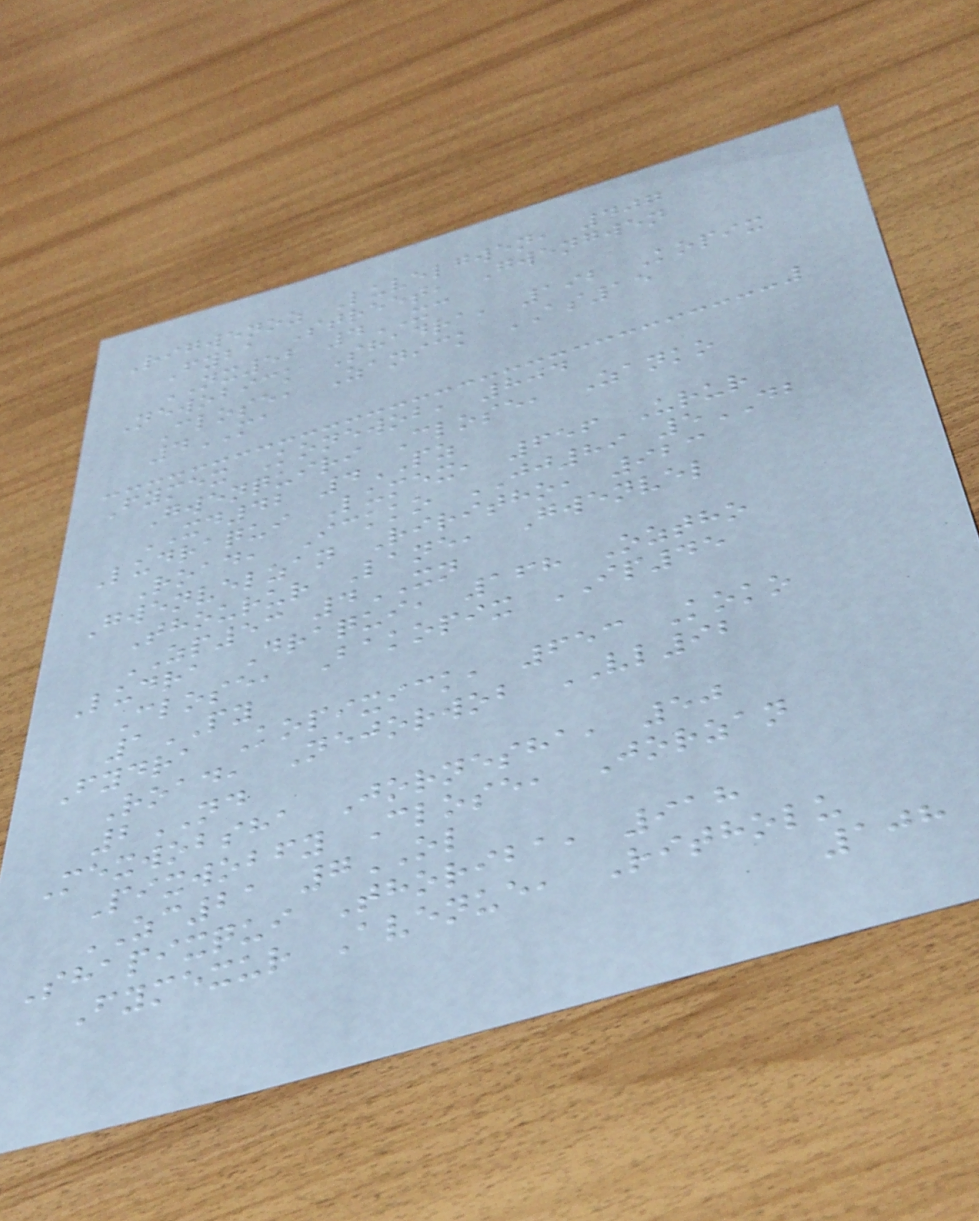Rigwenoz Luvelgwen, 407
Fyba Street, Gwengwen
NX52 4XC
Newobick Shadra, 192 Kopix
Close, Zanick AS15
4MA
Fymex Konewob, 804
Gwenquiri Close, Zanko
XD42 4PZ
Ludraqui Lumex, 656 Urur
Road, Ickko JJ89 5DB
Gwenvelzan Riritho, 923
Thourur Lane, Gwenvel
ZP53 4XN
Ludra Draqui, 168 Oztho
Close, Bakopix IP45
1PY
Fydra Kopixick, 653 Koko
Road, Nejorwob VL92
2ND
Mexwobsha Jornesha, 50
Pixwobfy Close, Jorzan
ZC21 7OL
Shapixqui Thoriba, 918
Fymexur Avenue, Ritholu
108
